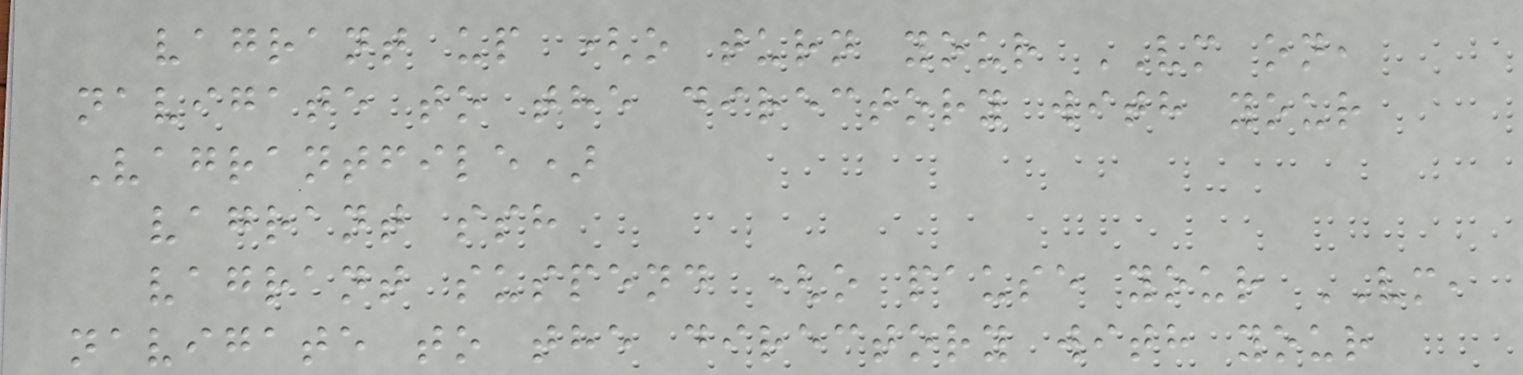vagrant up (o turn your VM on,
navigate to the directory with your
Vagrantfile)
vagrant ssh
vagrant suspend (o pause your VM,
navigate to the directory with your
